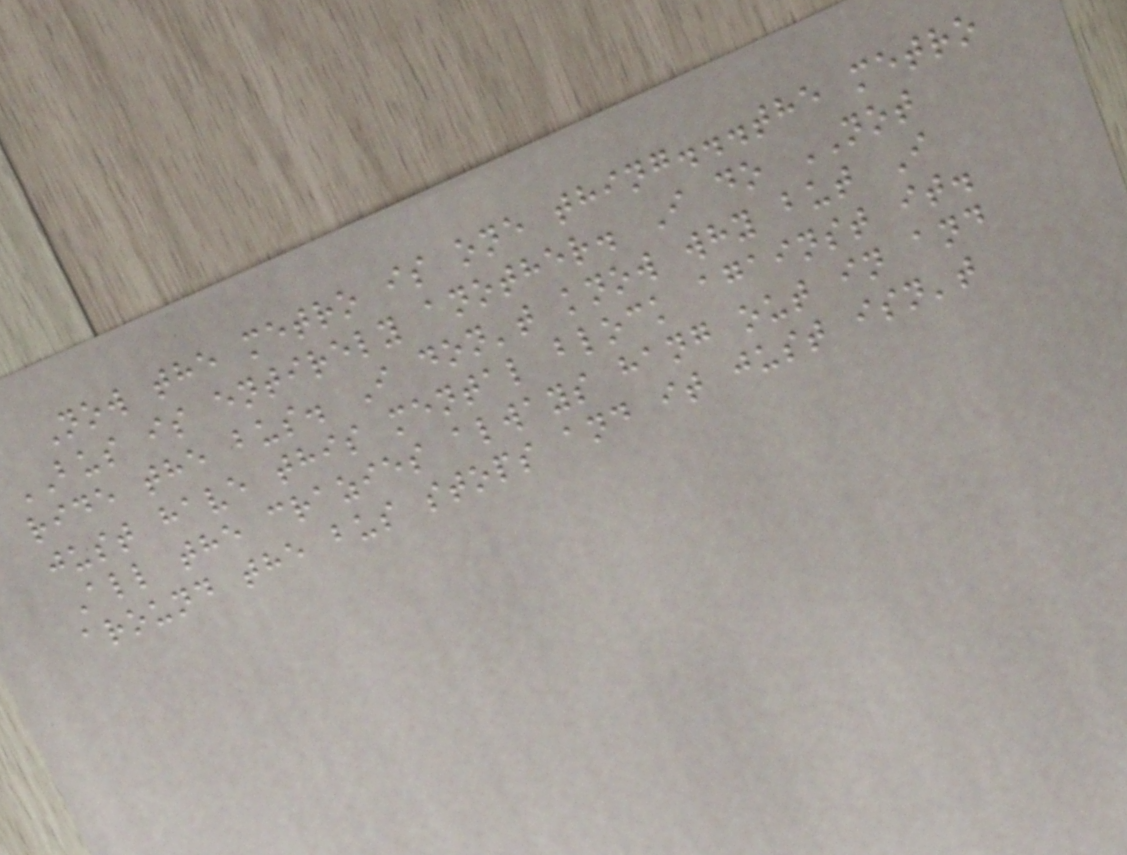Now the metro is one thing...the metro
BUS is entirely another. I do NOT
ride the bus. I don't know why but I
just have this mental block against it.
All the crazies always hang out in and
around the bus stops and it just isn't
